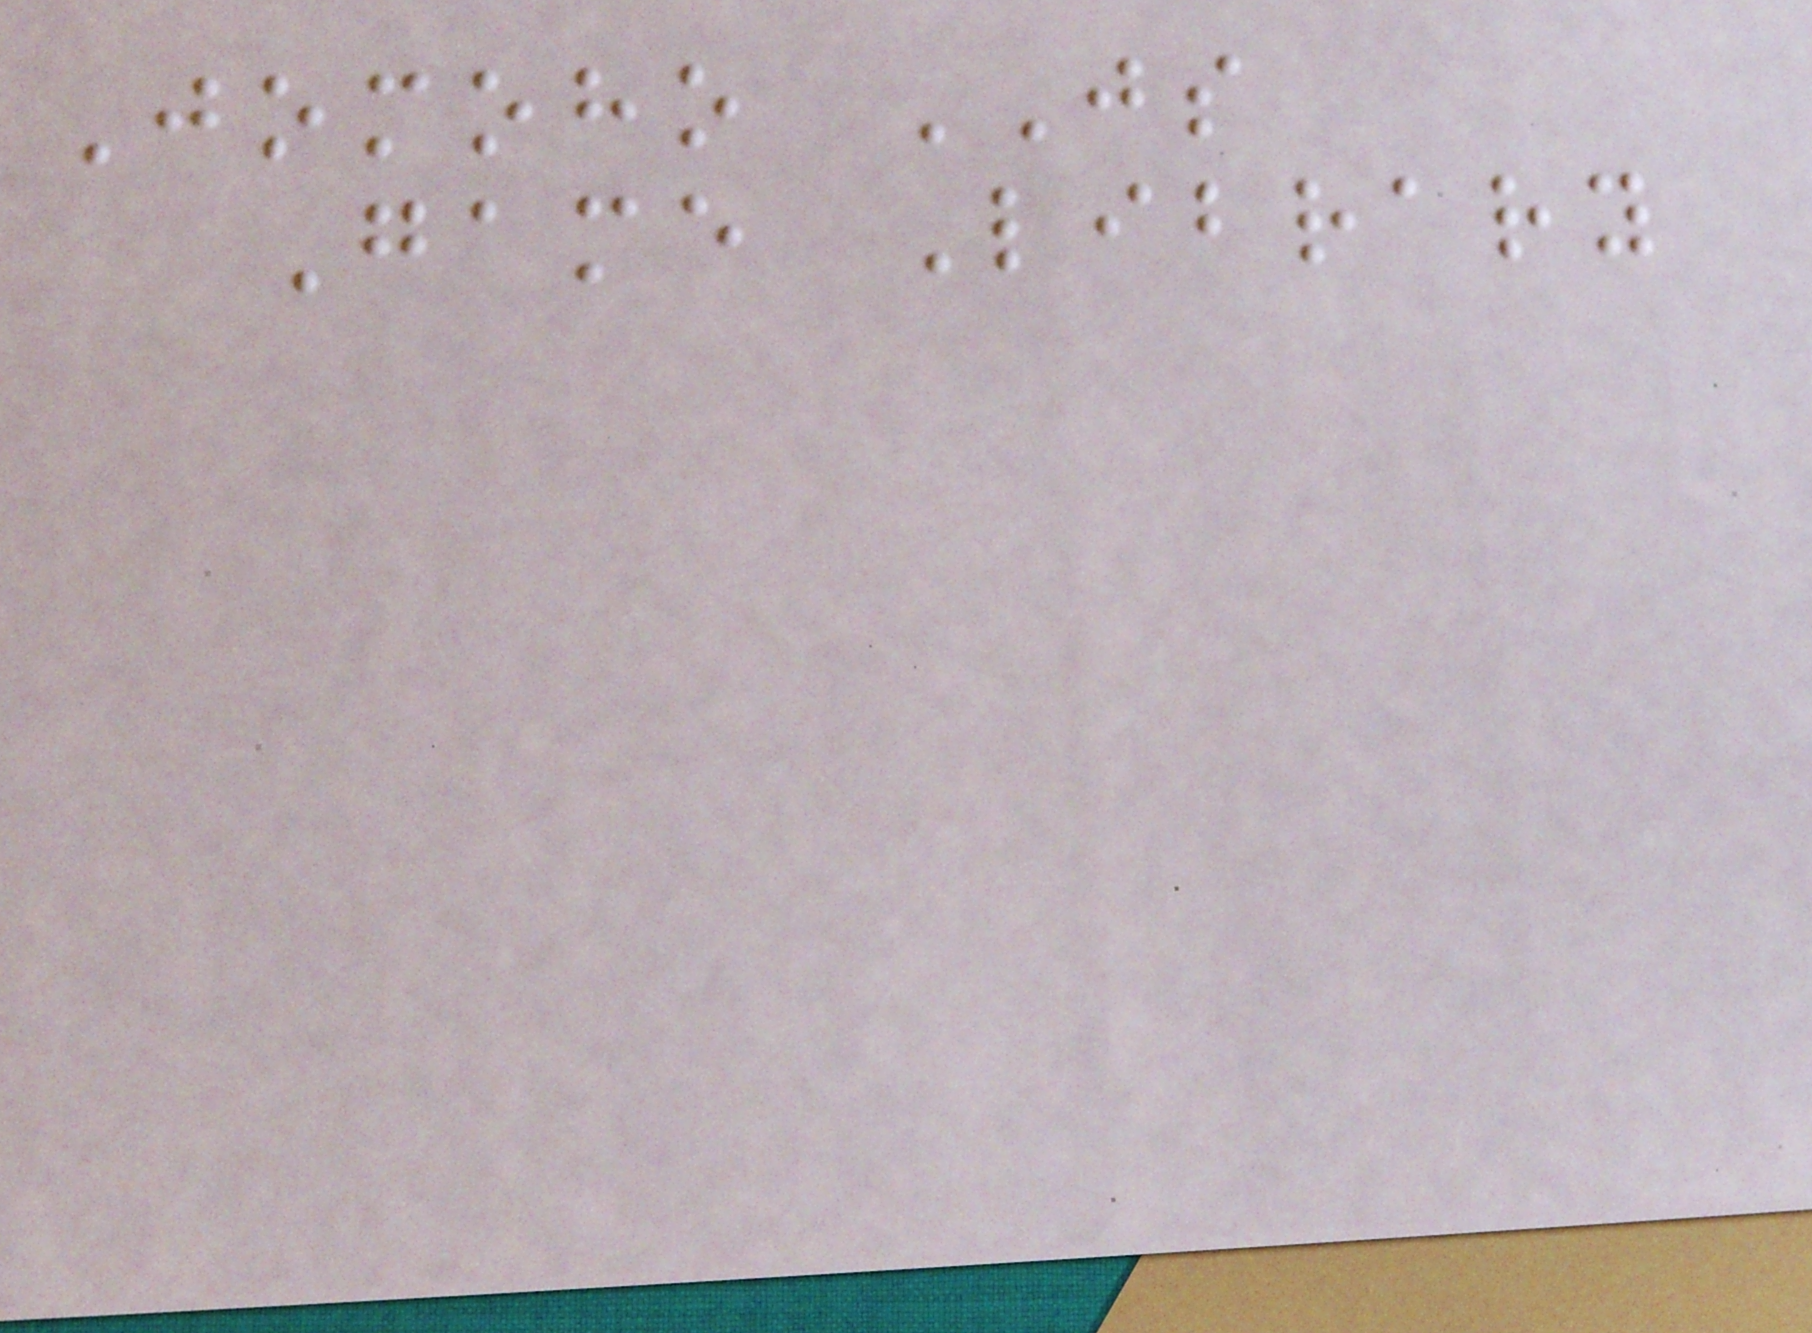Jomoho JS
Game Library
